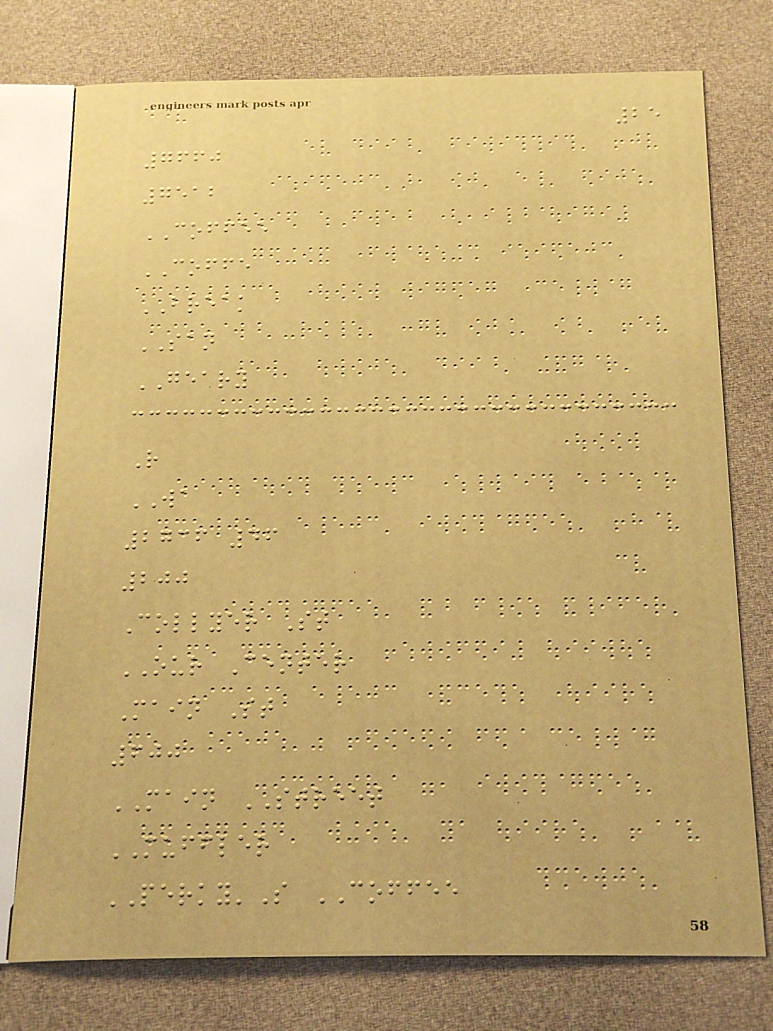25
7660
7512
COFFEE
COFFE
BREAK
SAN
GEARY
R
WA
2736 46
200
Collyer St
OUR Center
Main St
600
MAIN STREET
MUFFLER
PERKY'S COFFEE
